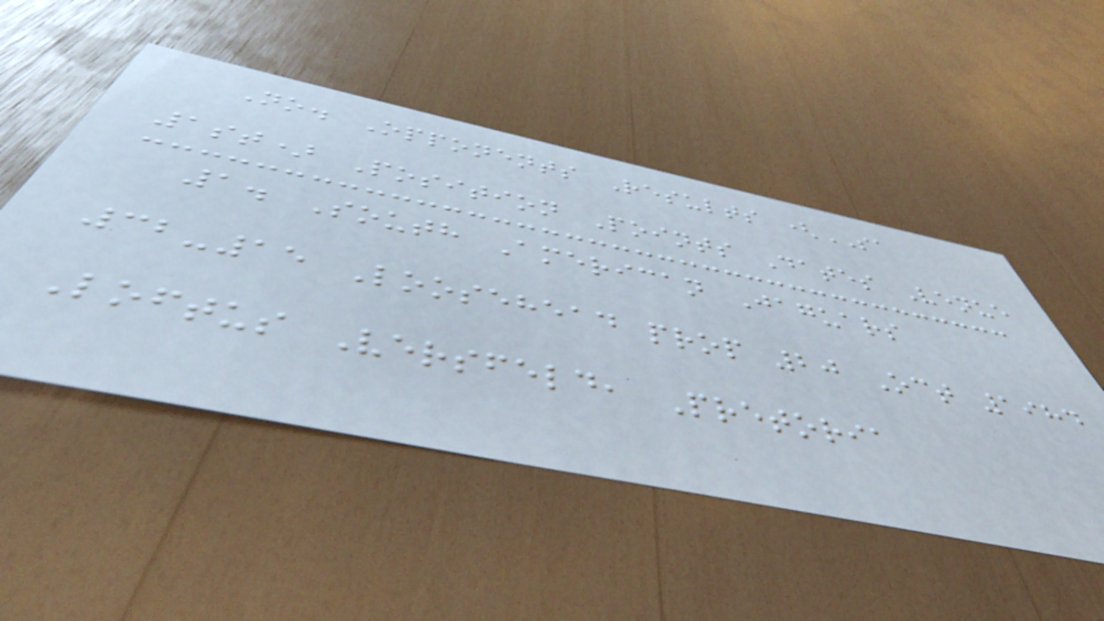No. Opponents Results (SA
1st) Position Points Dates Venue
1. South American Jaguars
32-15 Loosehead prop 20 Oct 1984
Loftus Versfeld, Pretoria
